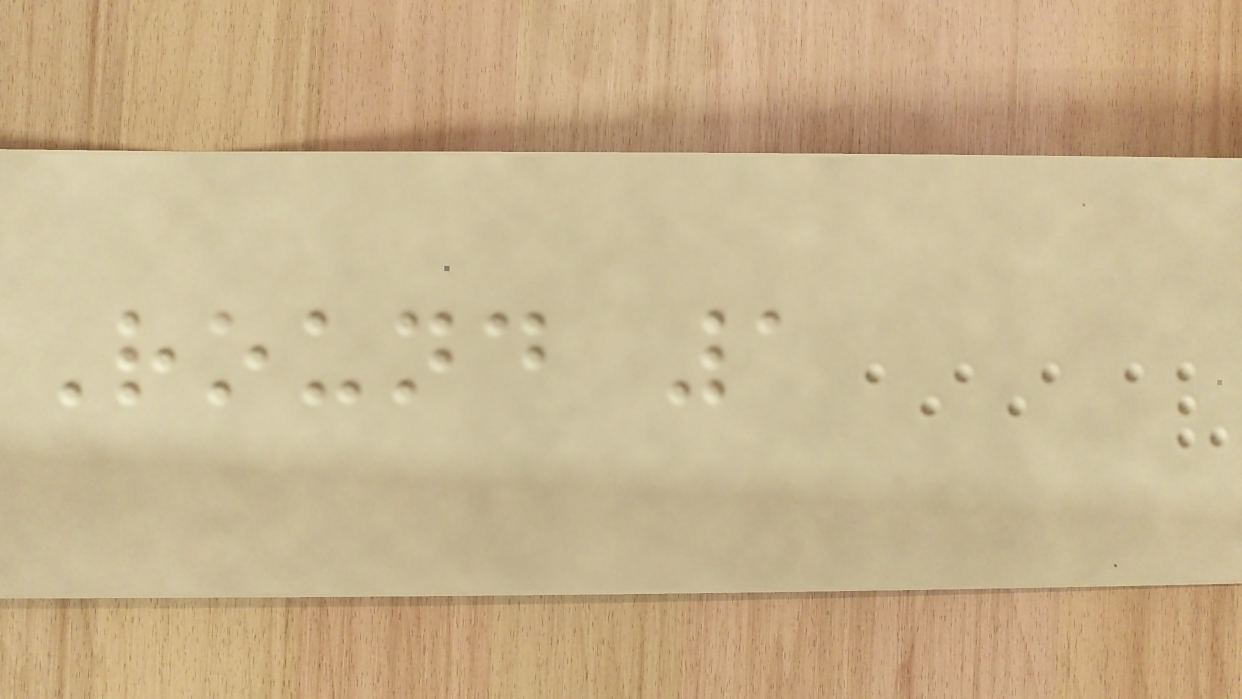Round 1
